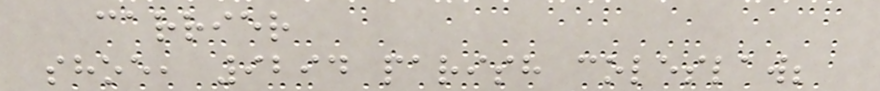carrier
shoe, 9294 parish coleslaw;
